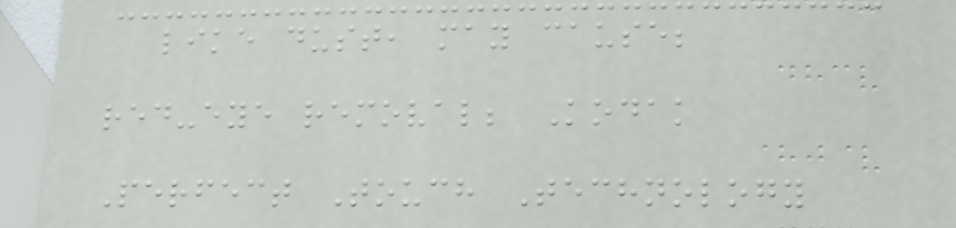like dust, may cause;
red-eye removal; Kodak
Perfect Touch Technology
